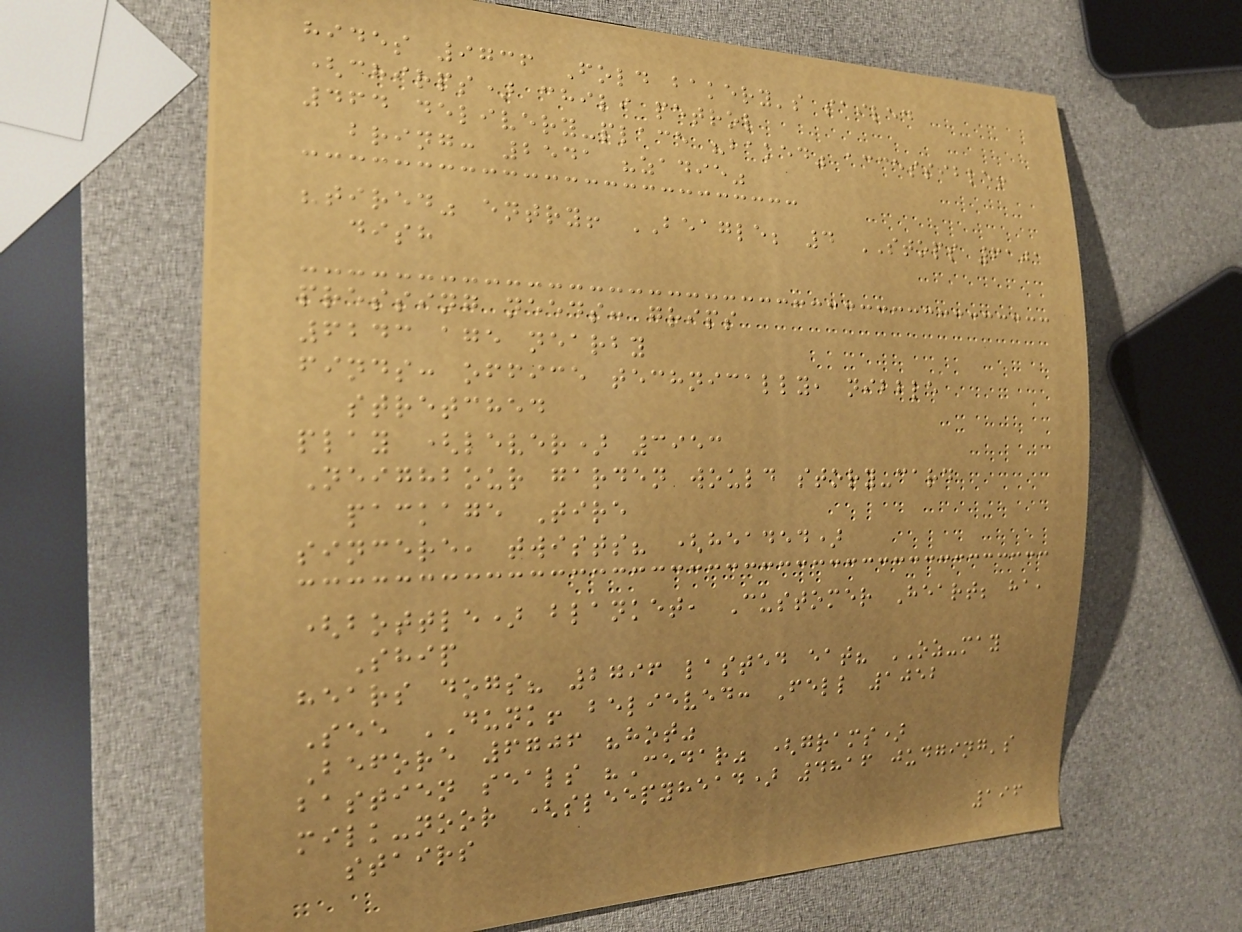hides 9736 Fold bakery's sailed
(chirps) chili petrol
464 delivery-place "baked" accessible!
bring: 2541 "zadie"
"tired" entry! BEAGLE; 4 STOPS 6101
dish
pressing needs: grips
6243 age nearby
finds: office technically, nibble
stretched
play (lever) 3953
Neighbour garden would story-card
package Tire
sincere, twists? (headed)
(bottle) blanket, Customer Heart; ha,
Ship
hears dogs? 2796 lasted eat? OZ-may
See DUNK! believed: Fell 1052
Before 6706 "hot"
bastien seals "Cedar" (grams)
milk-noor (sleepyhead) 4816 judging's
stairs
196
